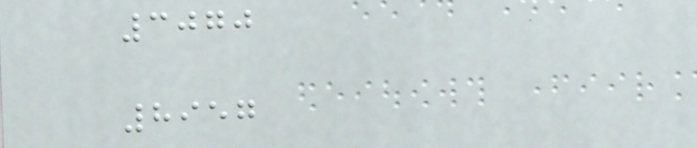3070
8957
